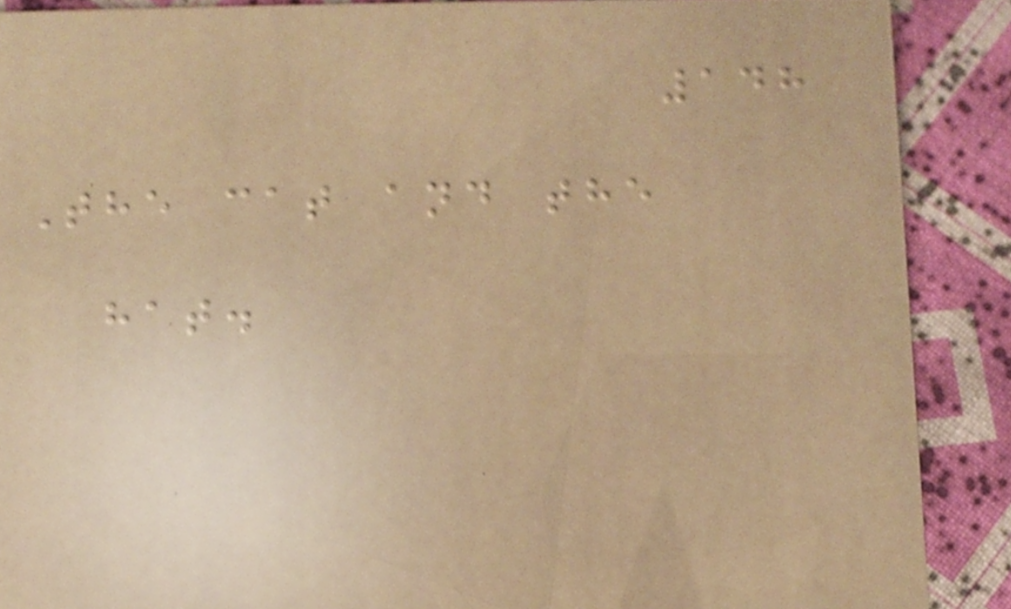148
The cat and the
hat.
